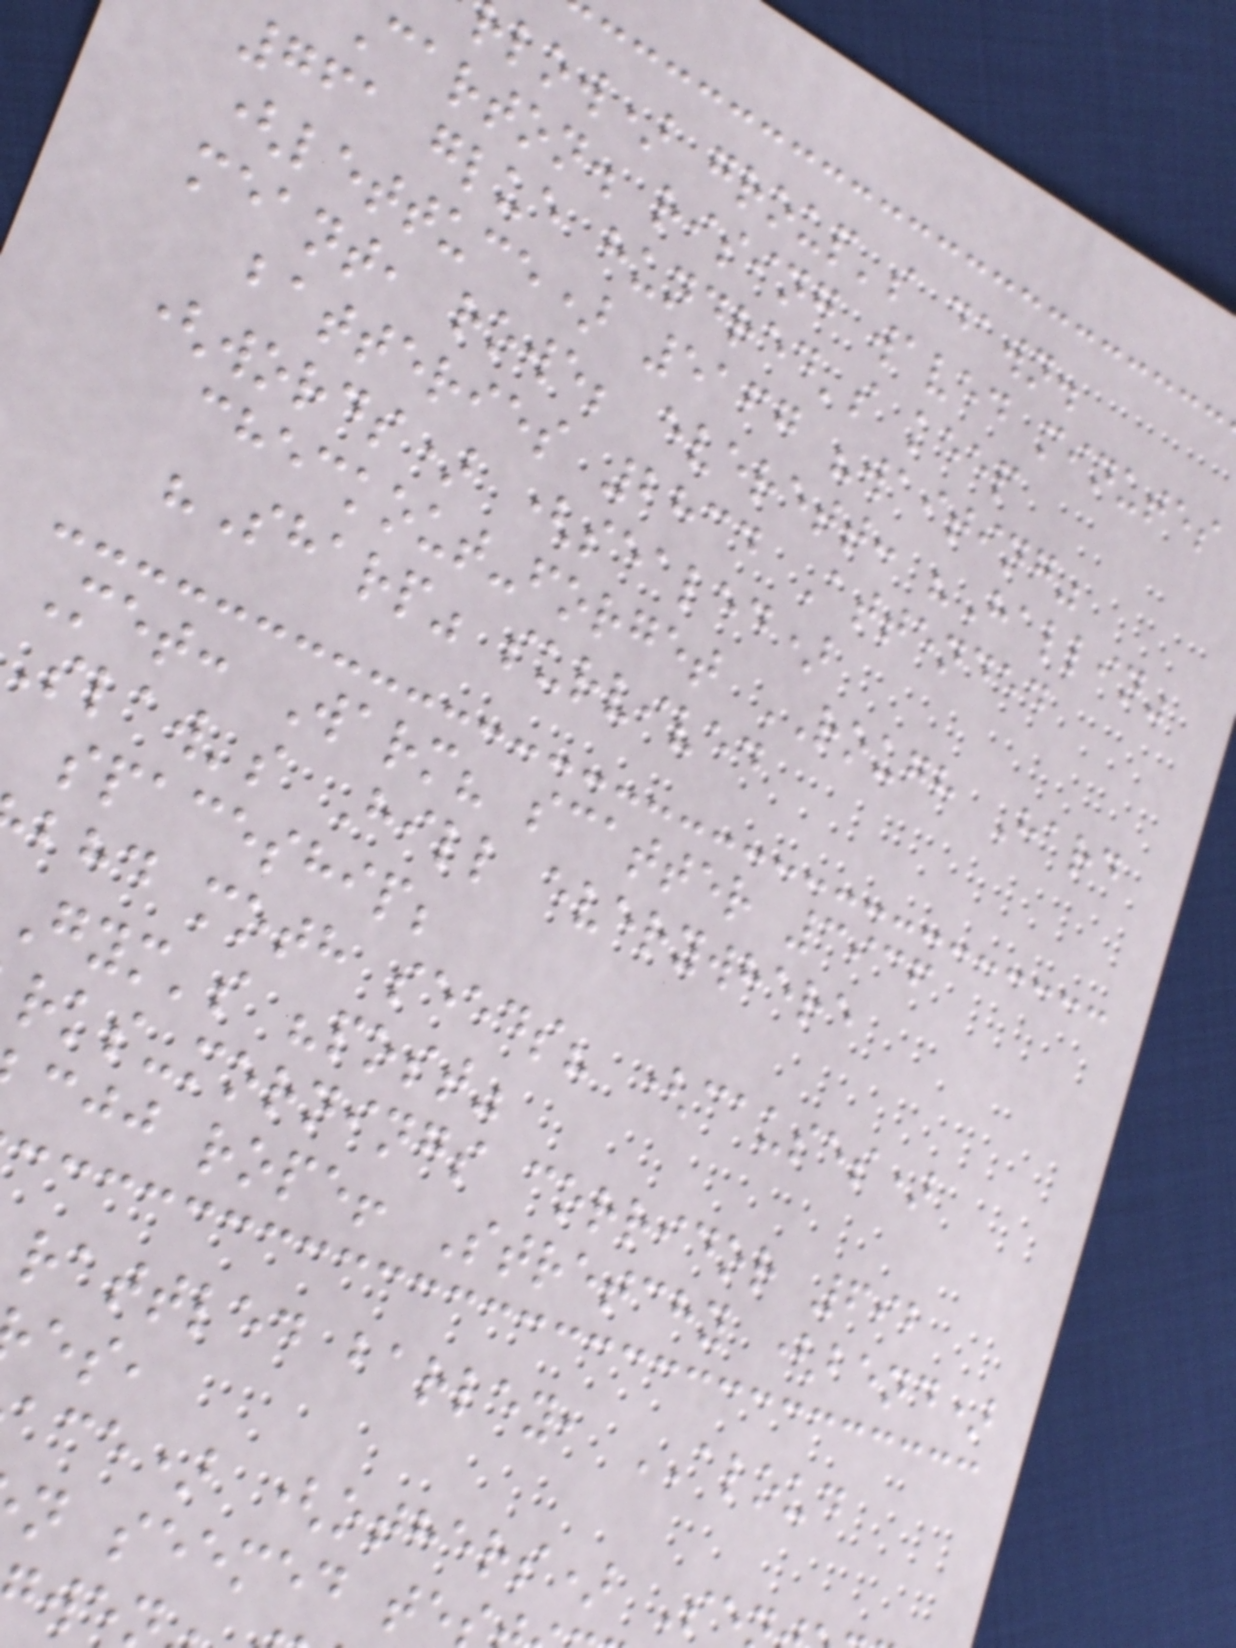low) group's dawn.
carton. rising waved minutes
761 glue hundred's keep
(lettuce) 5167 "waiting"
meant, rowe; everett: "Hallin"
batteries 2834 Attended
(words) (sealed)
checkout-forget ROUGH Hard
"Sharp" survived
Met: Warm? scatter 3936
slaw's Hill everywhere
spaceship;
bhd moth seeds? (causes)
Gym's "post"
rks-mornings corridor 692
cjj rope! Stretchy (bend)
rattled barley, ALOUD
ace) (others) Se
n seemed te
